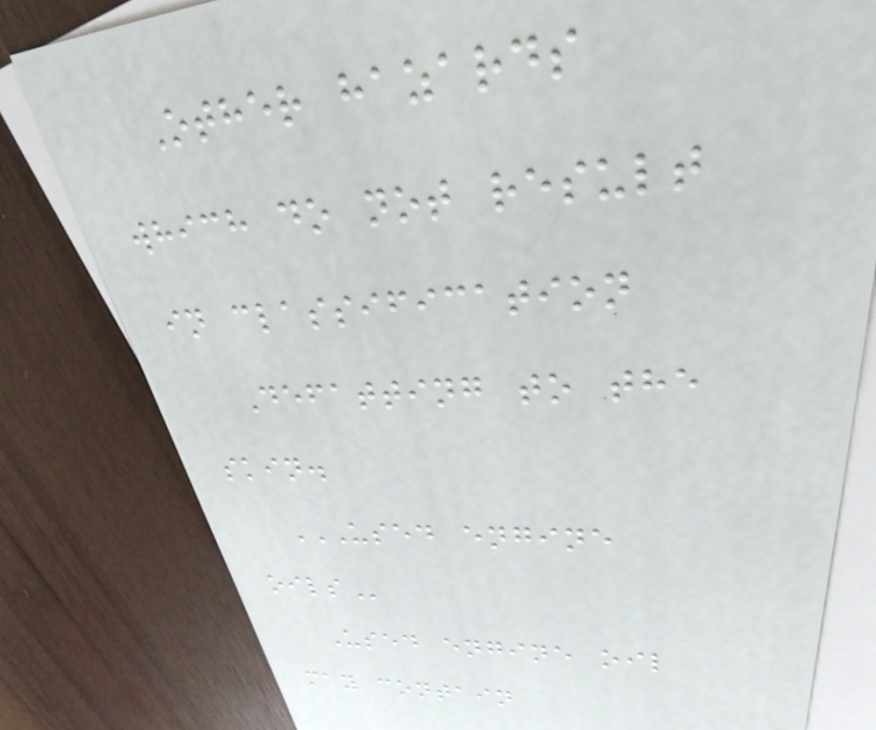Other hazards
which do not result
in classification
Defatting to the
skin.
USED ENGINE
OILS
Used engine oil
may contain
